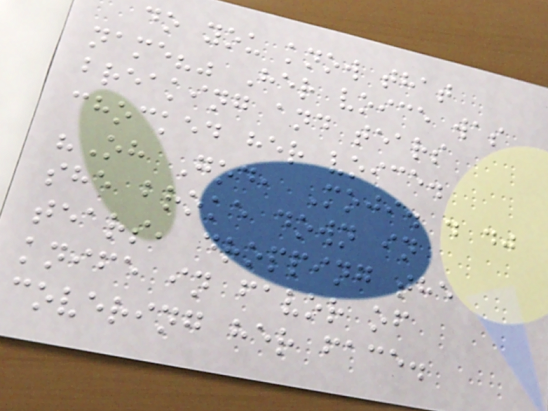do you know that
name?" Her voice was
breaking and tears
chocked her voice.
"Oh God, Moji. . ."
she broke down in
tears, dropping the
knife in favor of
covering her face.
